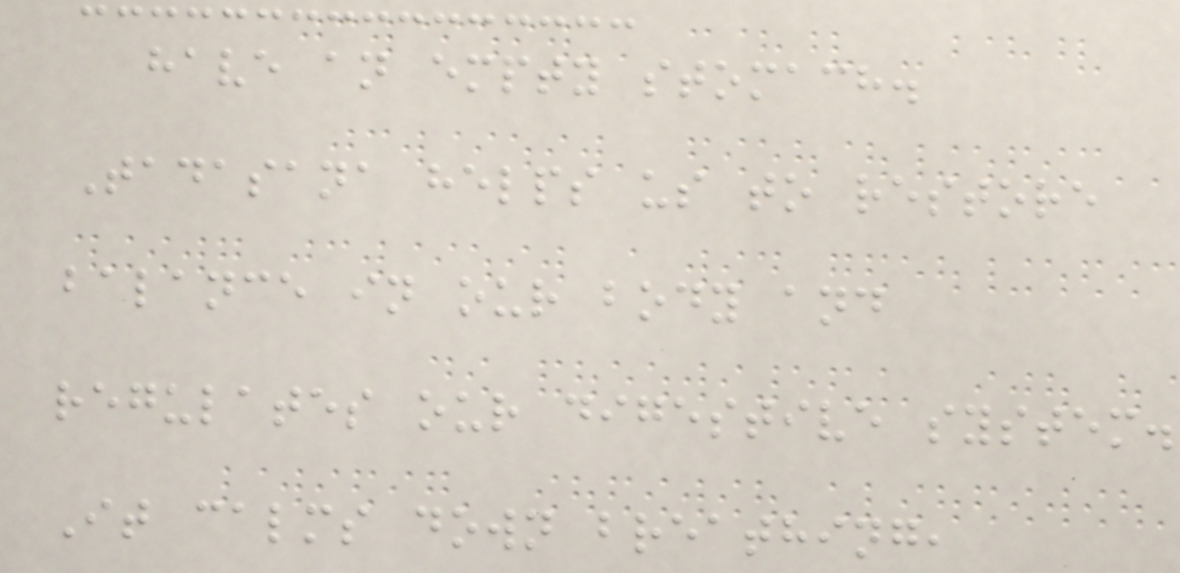have an empty stomach.
Tadasana helps us to restore
balance in our body and
regulates our digestive system.
It calms down breathing,
